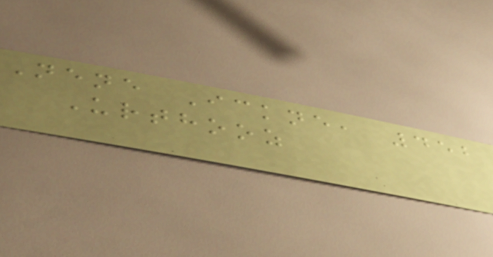Nene Ickne, 452
Urthooz
